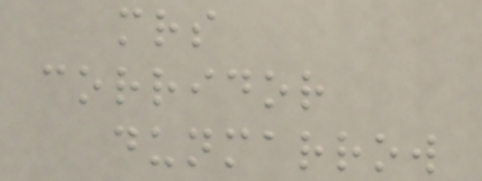mrs
corridor
dunmarrow
